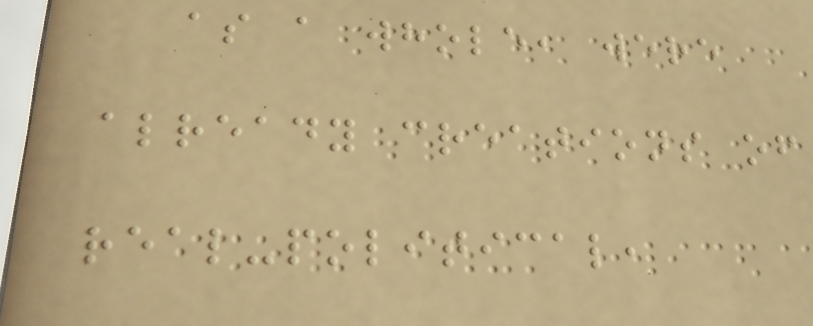as a whole, were
already creations of
real-political,
